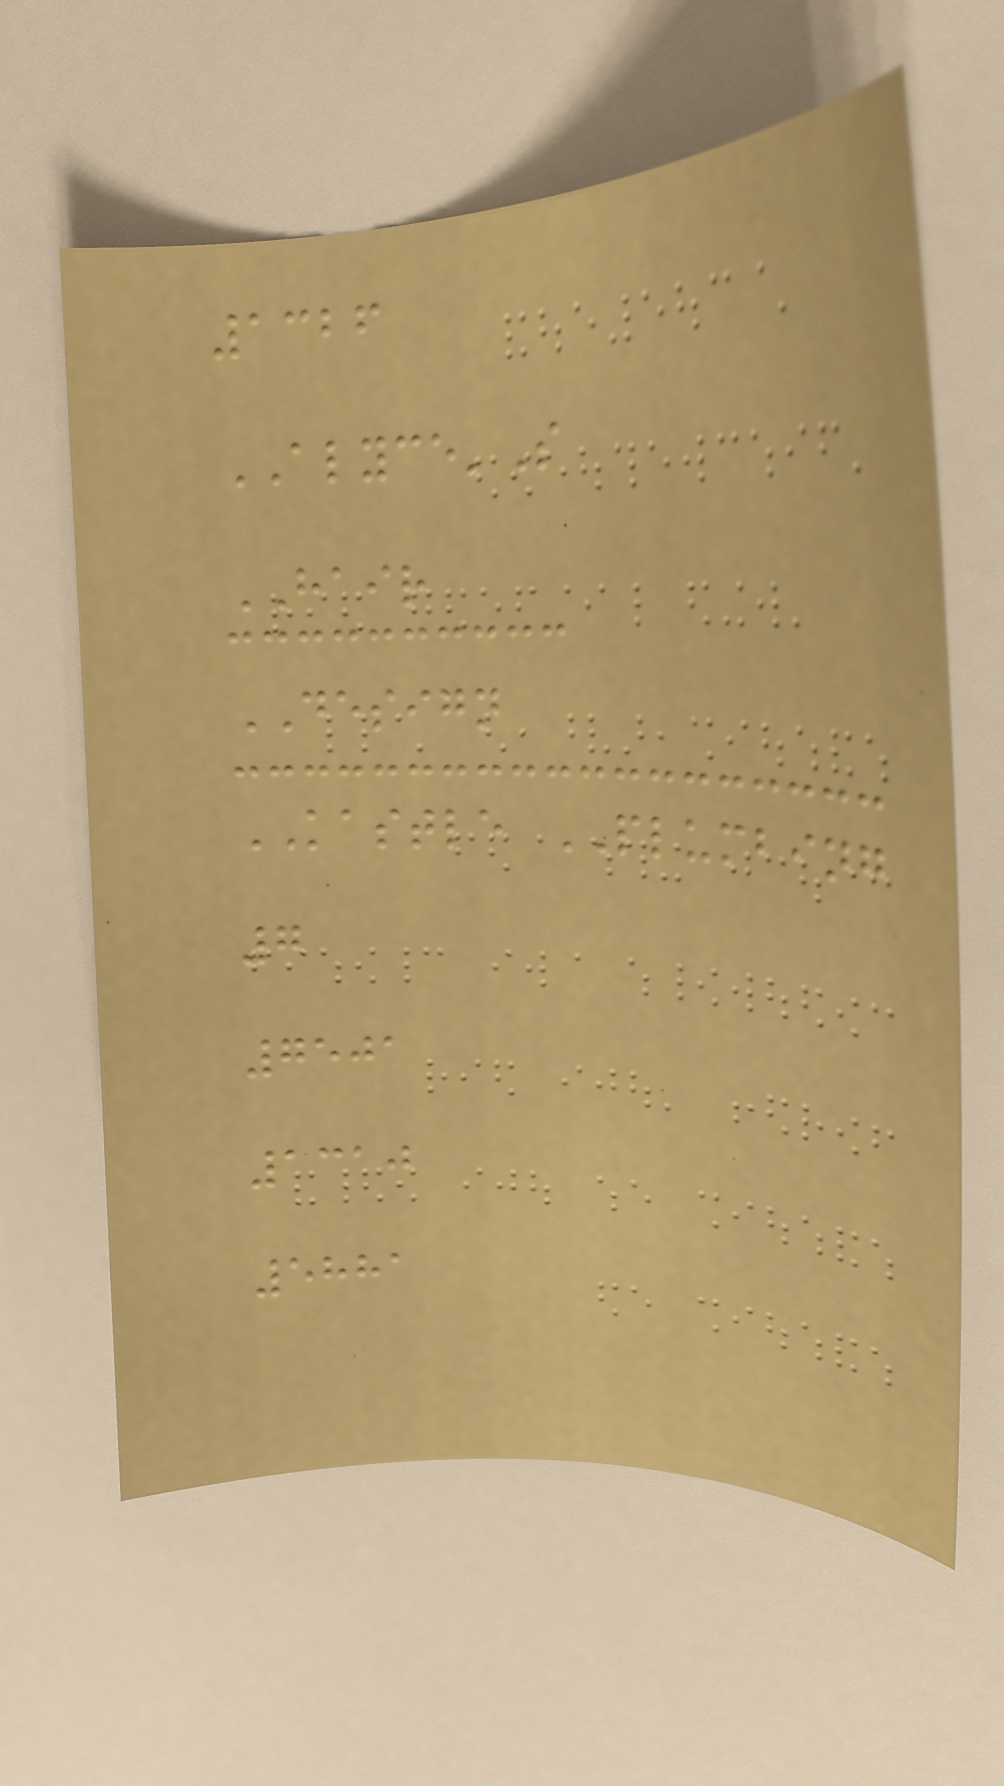1326
ALYCE'S
HAIR
DESIGN
KASTLE PLUMBING
7
7501
1310
5881
